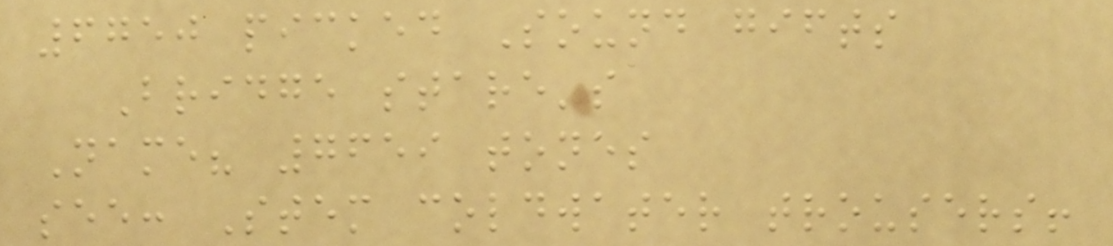6750 picked Sound gifts
Bridge stare's
Name? 7659 tones
see: Stem coldwater trousers!
